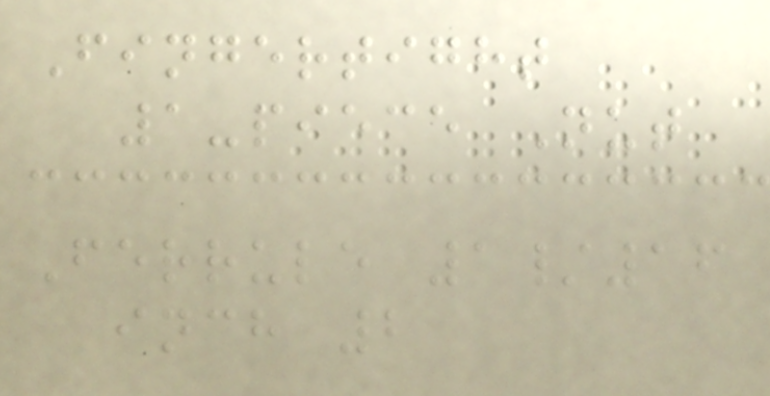Fingertight
1-piece Nut
Ferrule 1/16
inch 2
